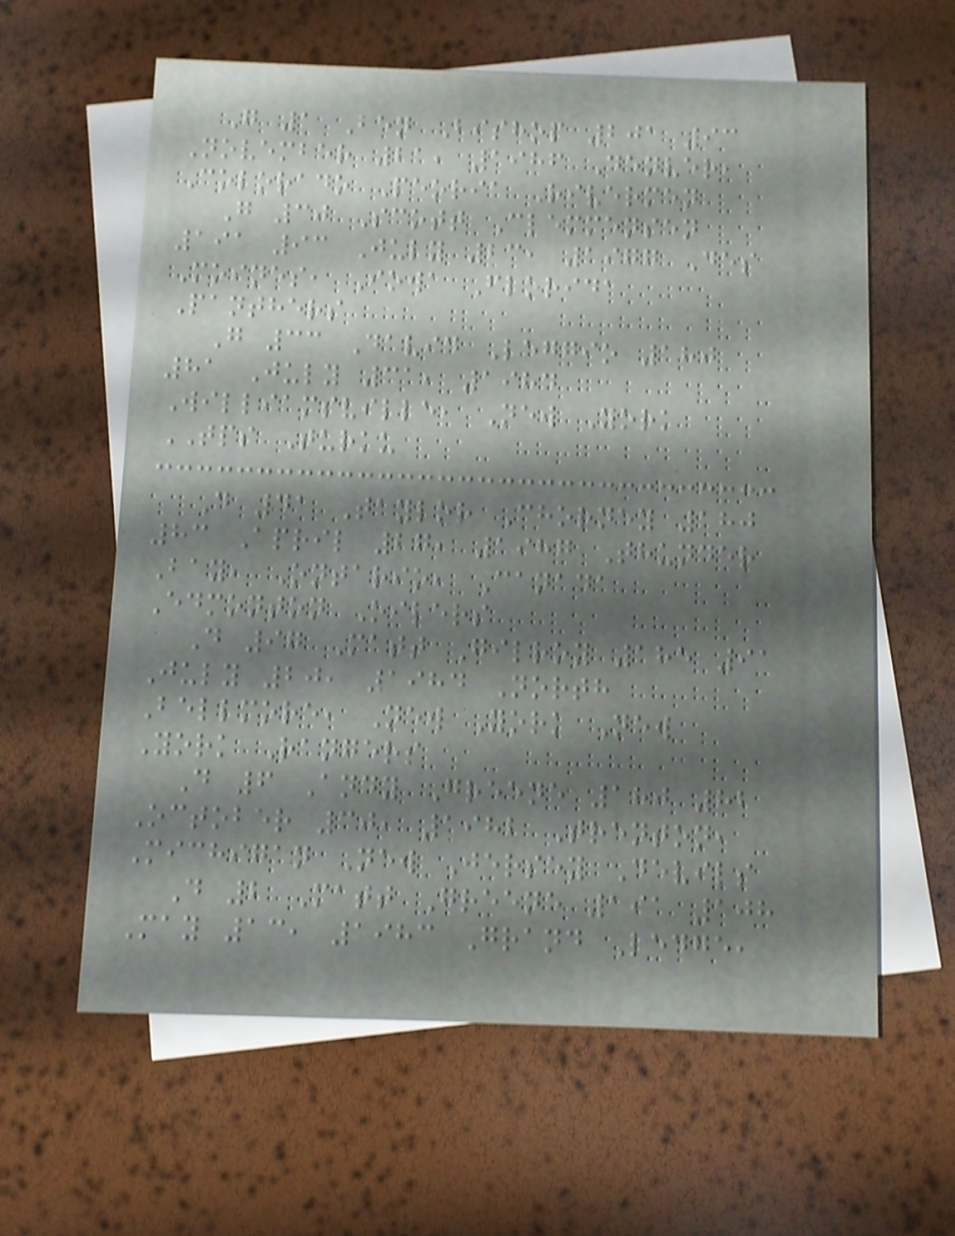G 1 Ben Bishop 201 93
November 21, 1986 Denver,
Colorado Peoria Rivermen
G 30 Scott Clemmensen
191 93 July 23, 1977 Des
Moines, Iowa Florida
Panthers
G 33 David Leggio 180
81 July 31, 1984
Williamsville, New York
TPS Turku
D 41 Taylor Chorney 180
83 April 27, 1987 Thunder
Bay, Ontario, Canada
Edmonton Oilers
D 97 Matt Gilroy 185 91
July 20, 1984 North
Bellmore, New York New
York Rangers
D 6 Andy Greene 180 82
October 30, 1982 Trenton,
Michigan New Jersey Devils
D 2 Matt Greene 191 108
May 13, 1983 Grand Ledge,
